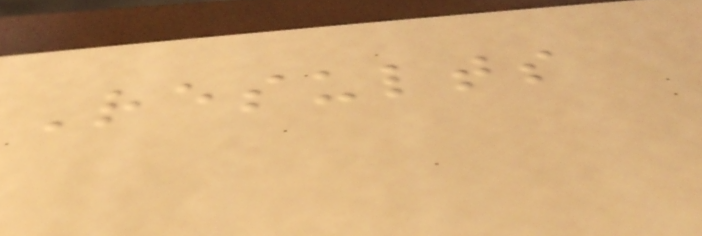Results
